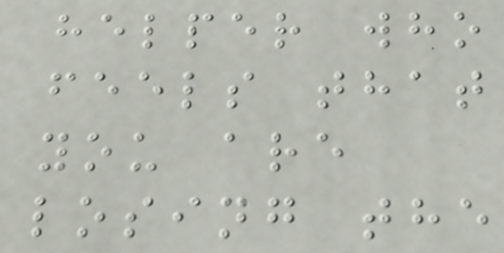helper who
feels that
you are
losing the
